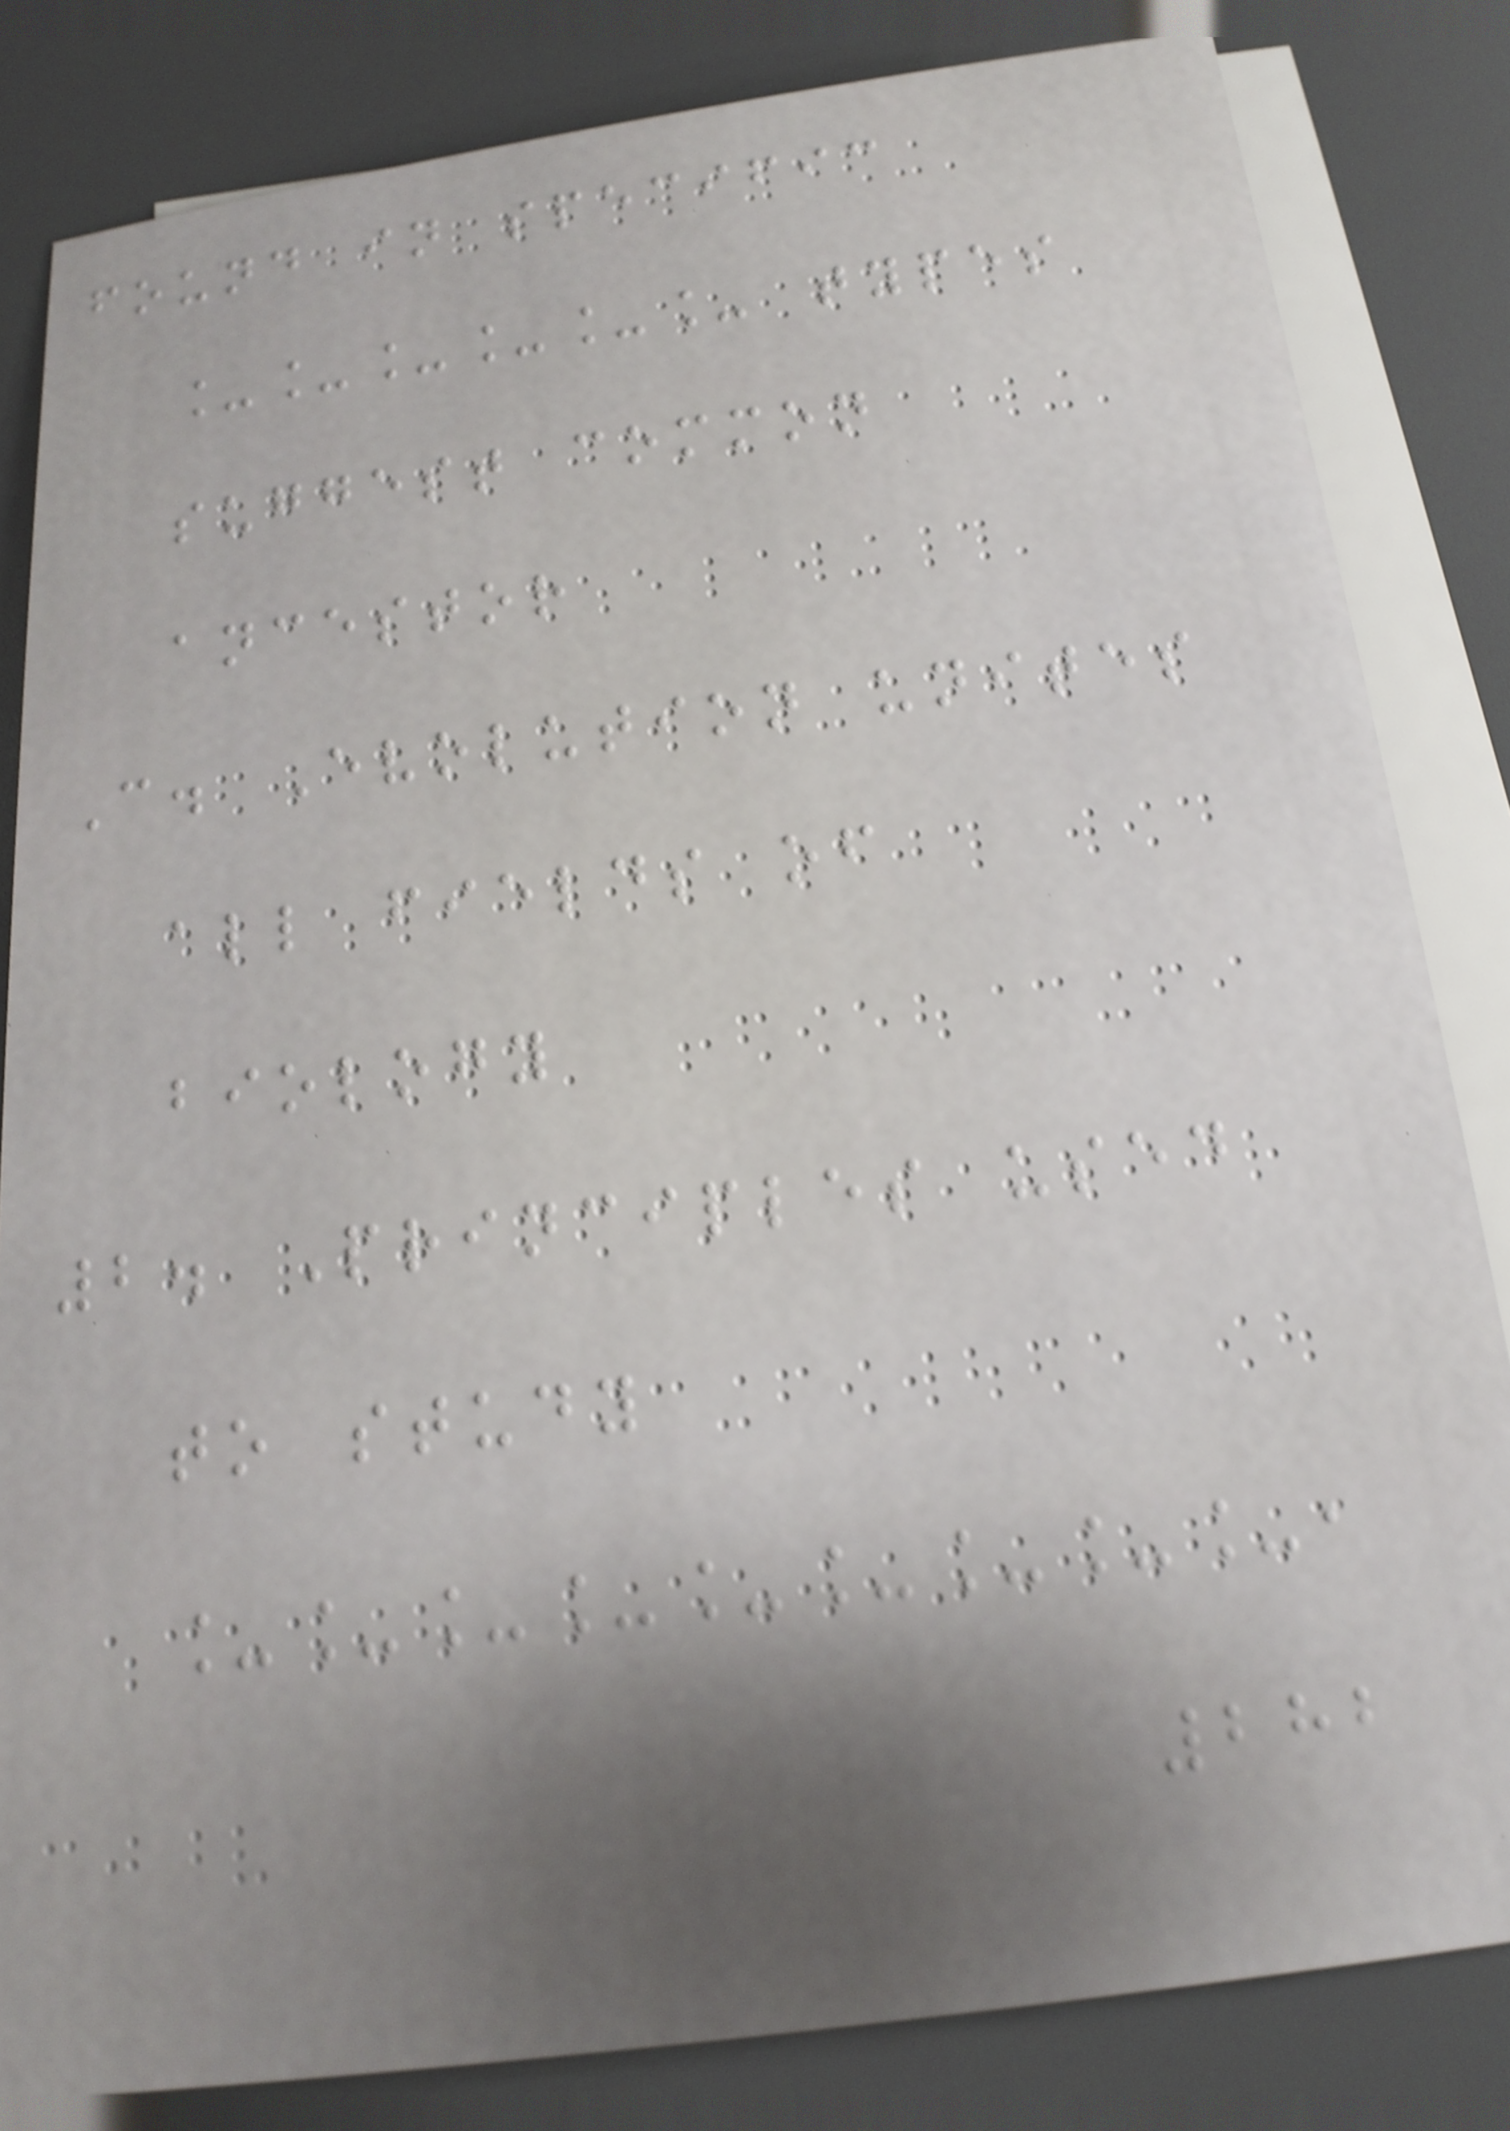found in specific
______ types
suggest common
ancestor
C. Evolution unites
all fields of
biology
2. Principles used
to study
_________,
282
